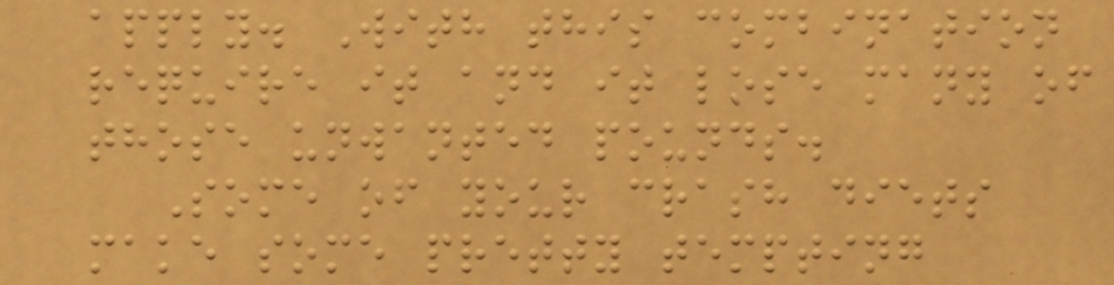apply. With this combination
require it and it lose many of
those unwanted pounds.
Some of your crash diets
make some pretty tempting
